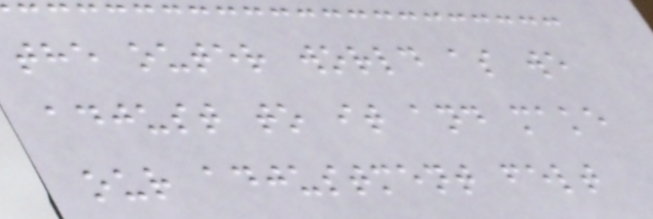the outer world as we
adjust to it and make
our adjustment felt
